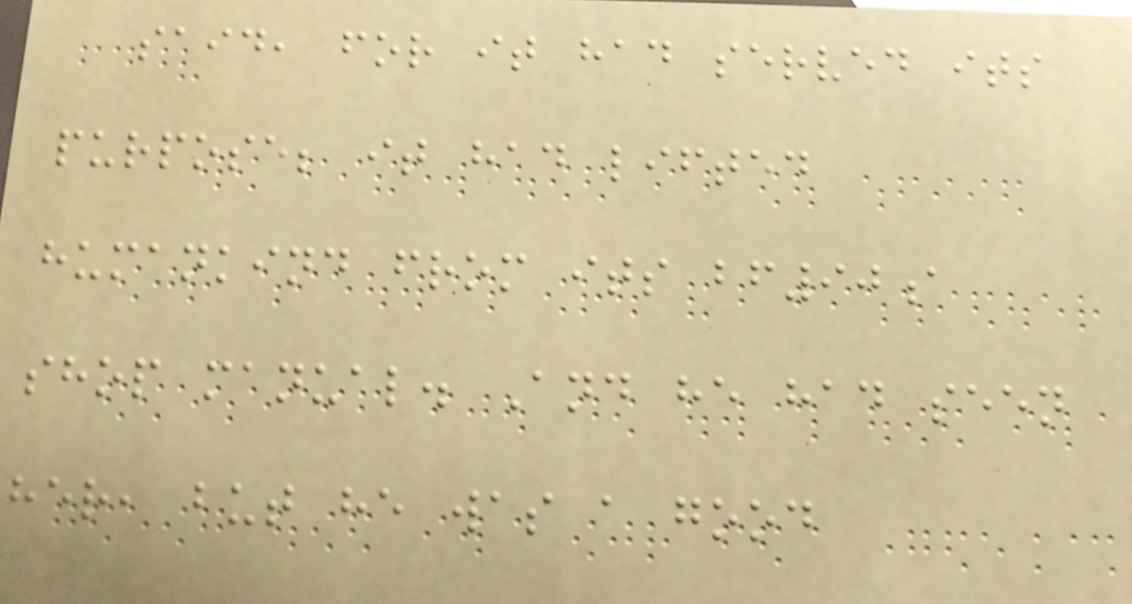said, for it had served its
purpose; it had lifted
humankind from its bf90a
shop manual. And he had seen
her, but he was a good
